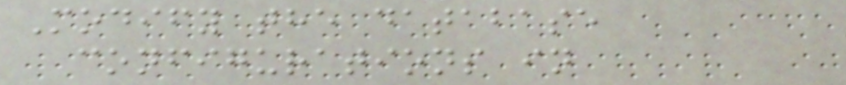Modify the database
configurations in
